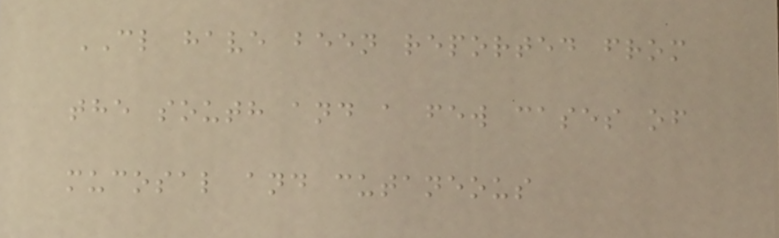CL have been reported from
the south and a few cases of
mucosal and cutaneous
